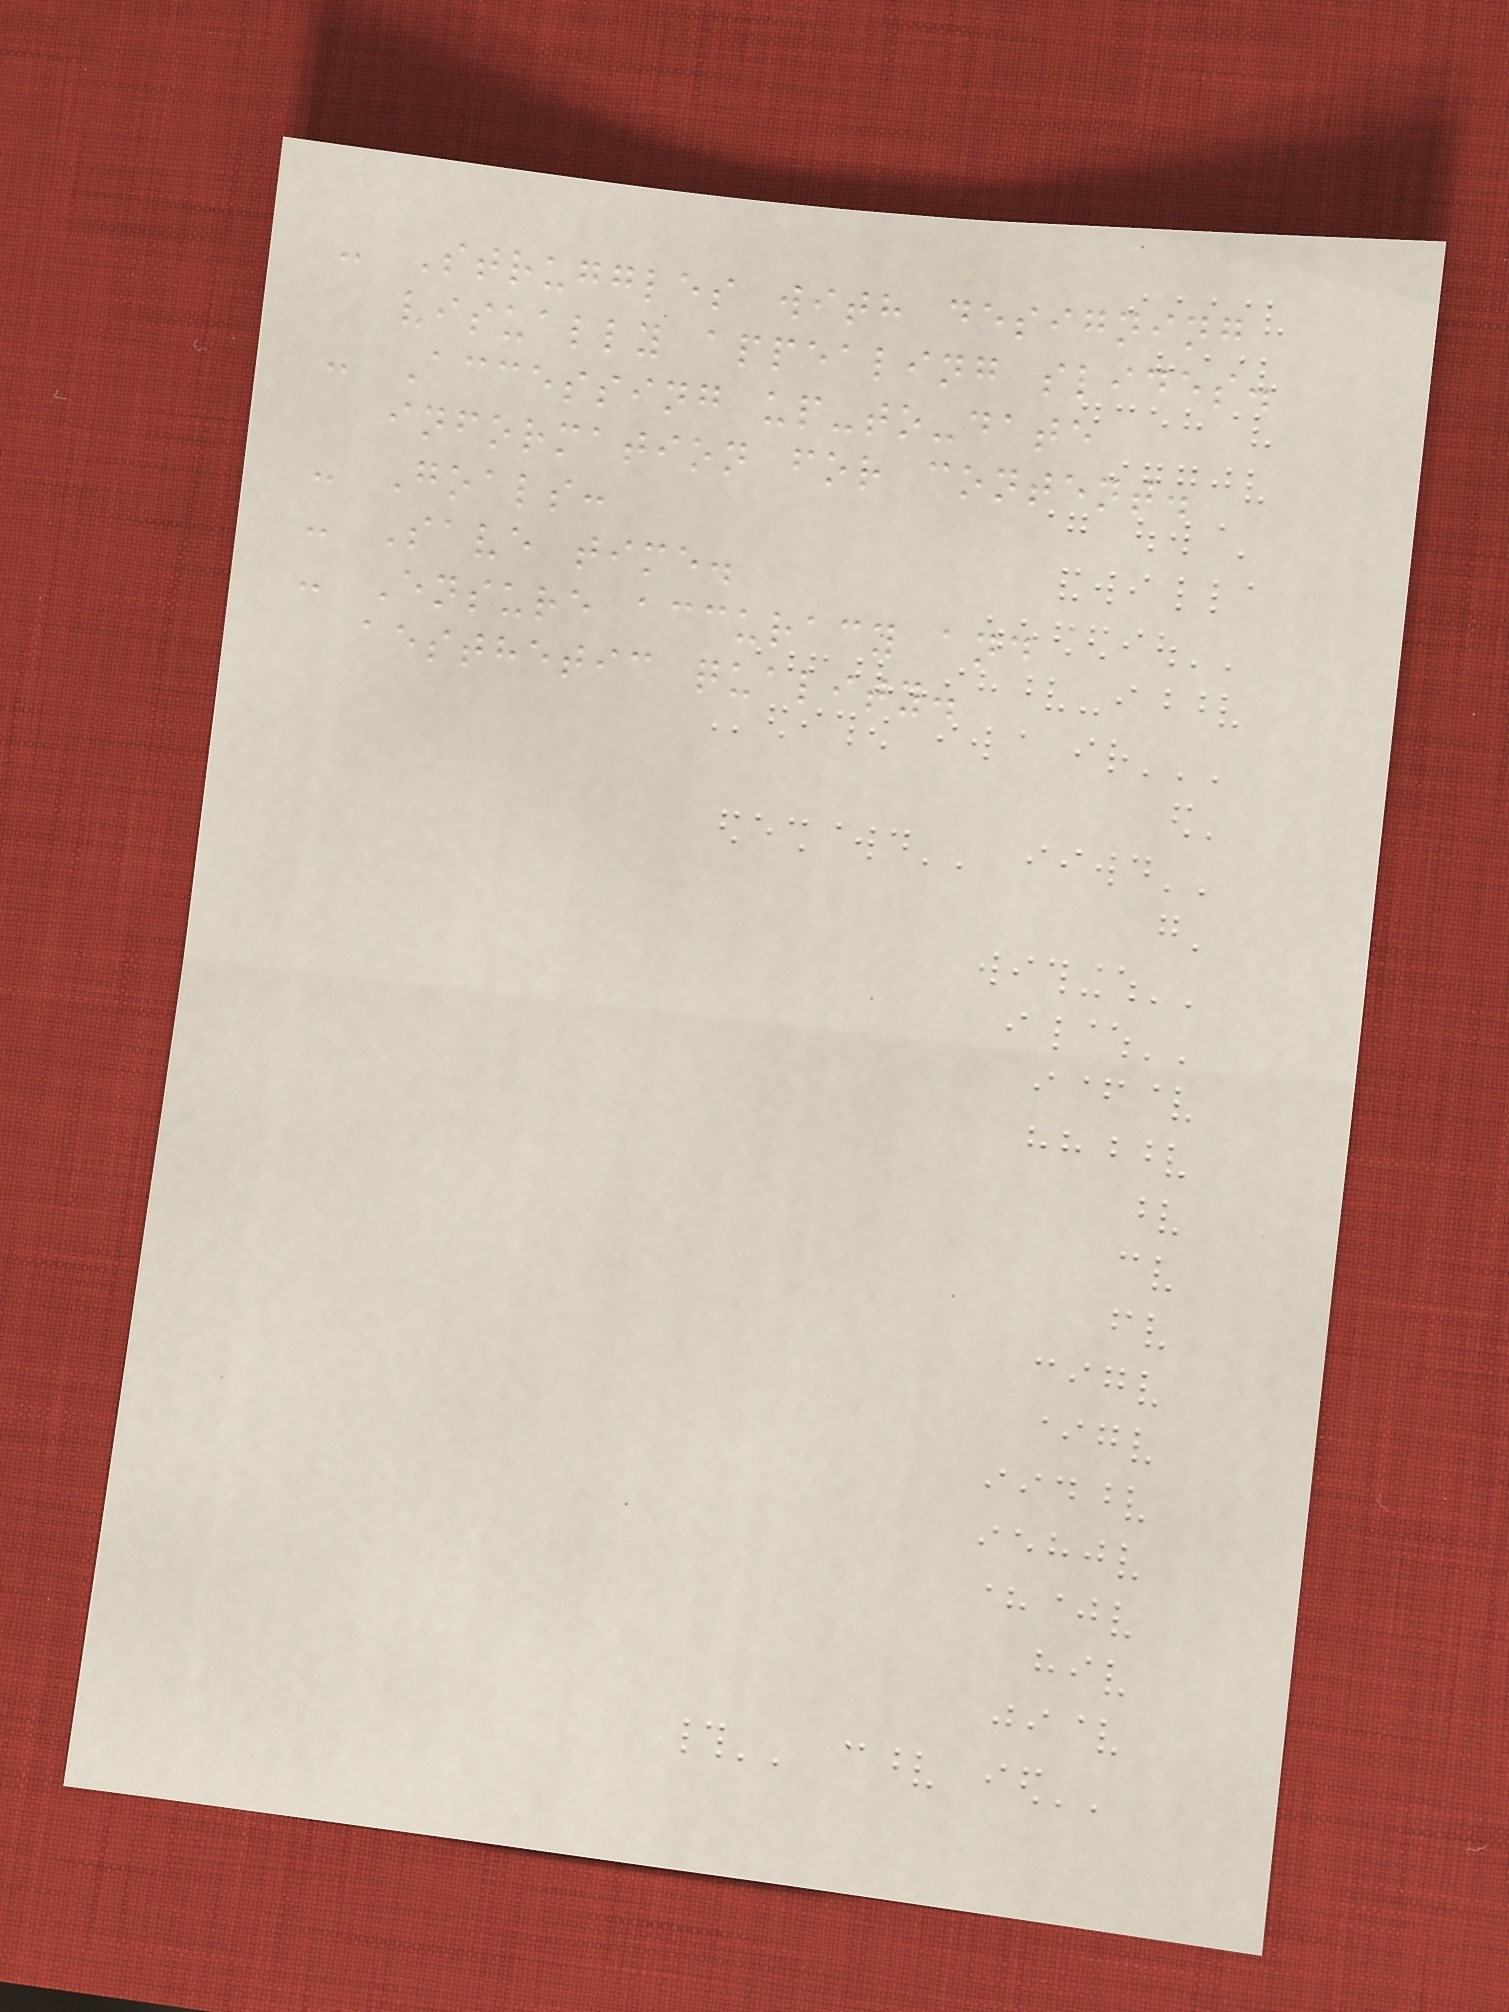- Struggles with designing
visually appealing slides.
- Accessing up-to-date
information for content.
- Goals:
- Save time.
- Ensure accuracy and
aesthetic quality.
